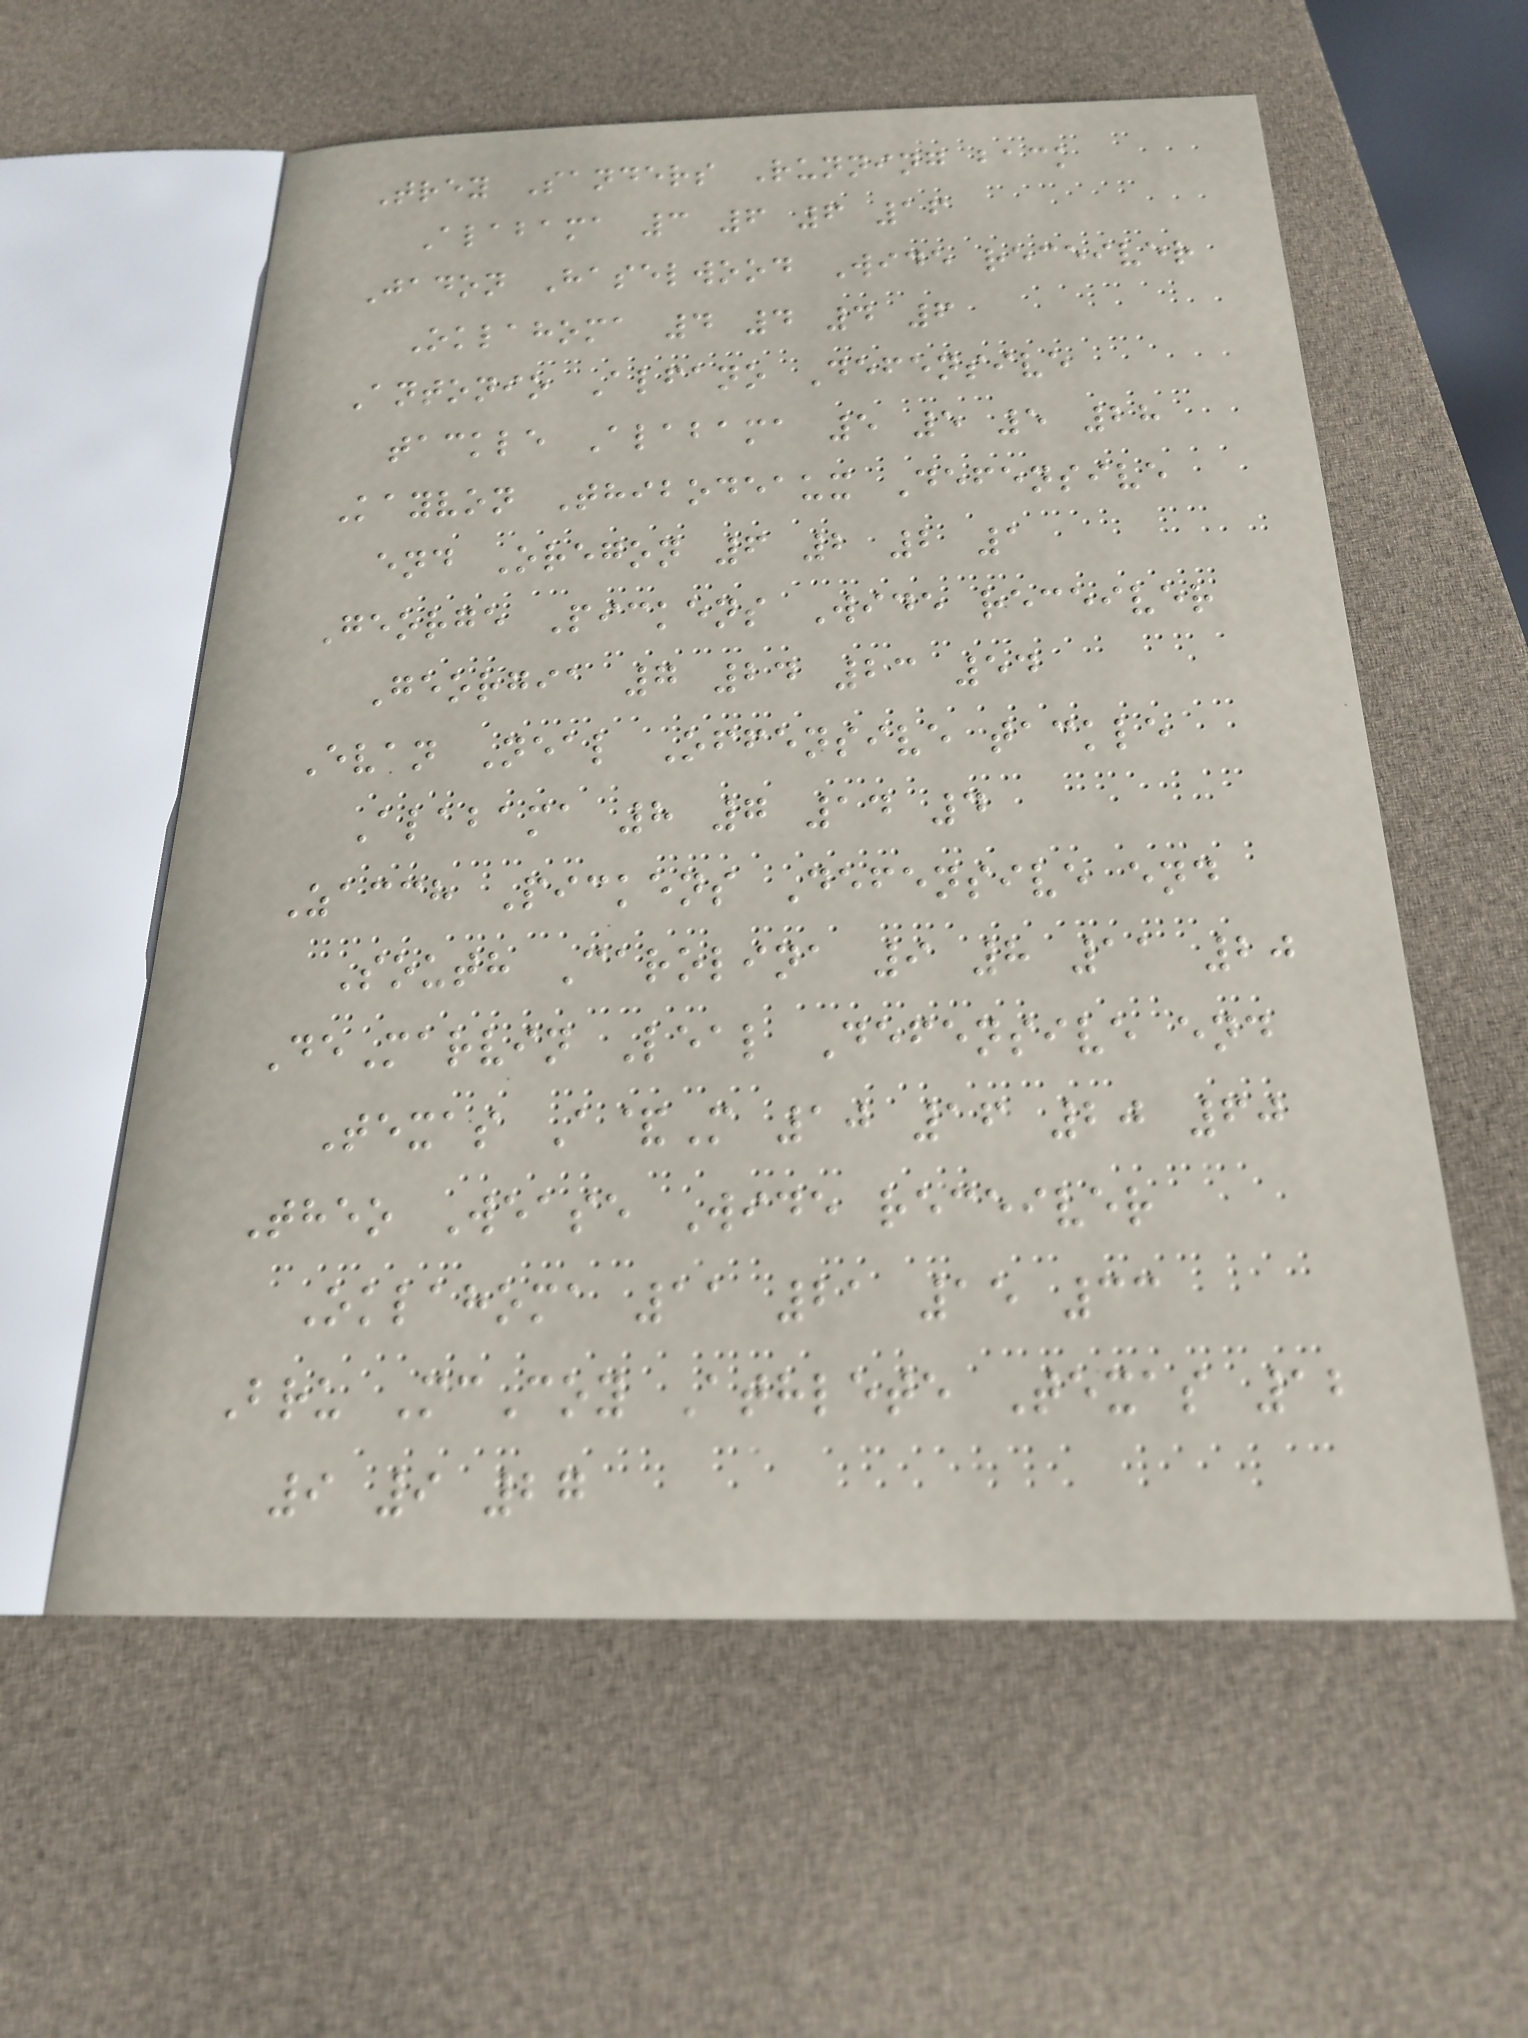Trey Sanders Running back
Alabama 3 6 6 16
Jadon Haselwood Wide receiver
Oklahoma 4 4 4 6
Antonio Alfano Defensive
tackle Alabama 5 5 5 28
Kayvon Thibodeaux Defensive
end Oregon 6 2 2 1
George Pickens Wide receiver
Georgia 7 24 23 54
Evan Neal Offensive tackle
Alabama 8 7 14 4
Zacch Pickens Defensive end
South Carolina 9 8 11 20
DeMarvin Leal Defensive end
Texas A&M 10 16 20 60
Theo Wease Wide receiver
Oklahoma 11 21 15 33
Bru McCoy Athlete Texas 12
9 9 27
